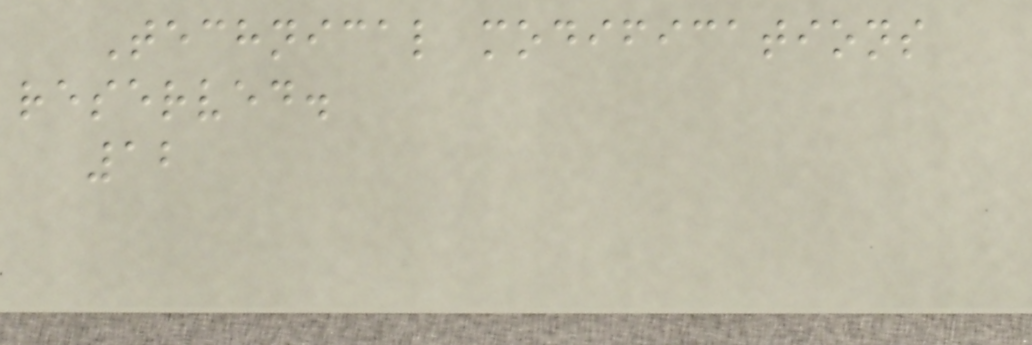Technical modifications
reserved.
12
